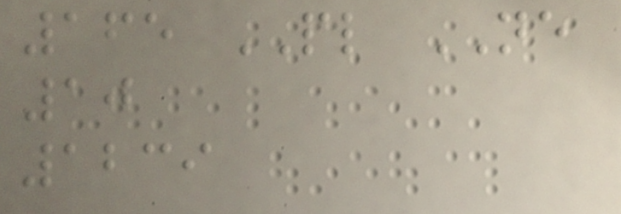165 PL NE
10
1239
